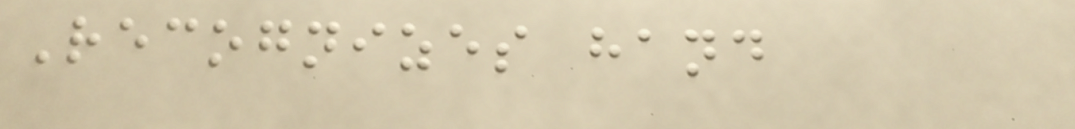Recognizes hand
